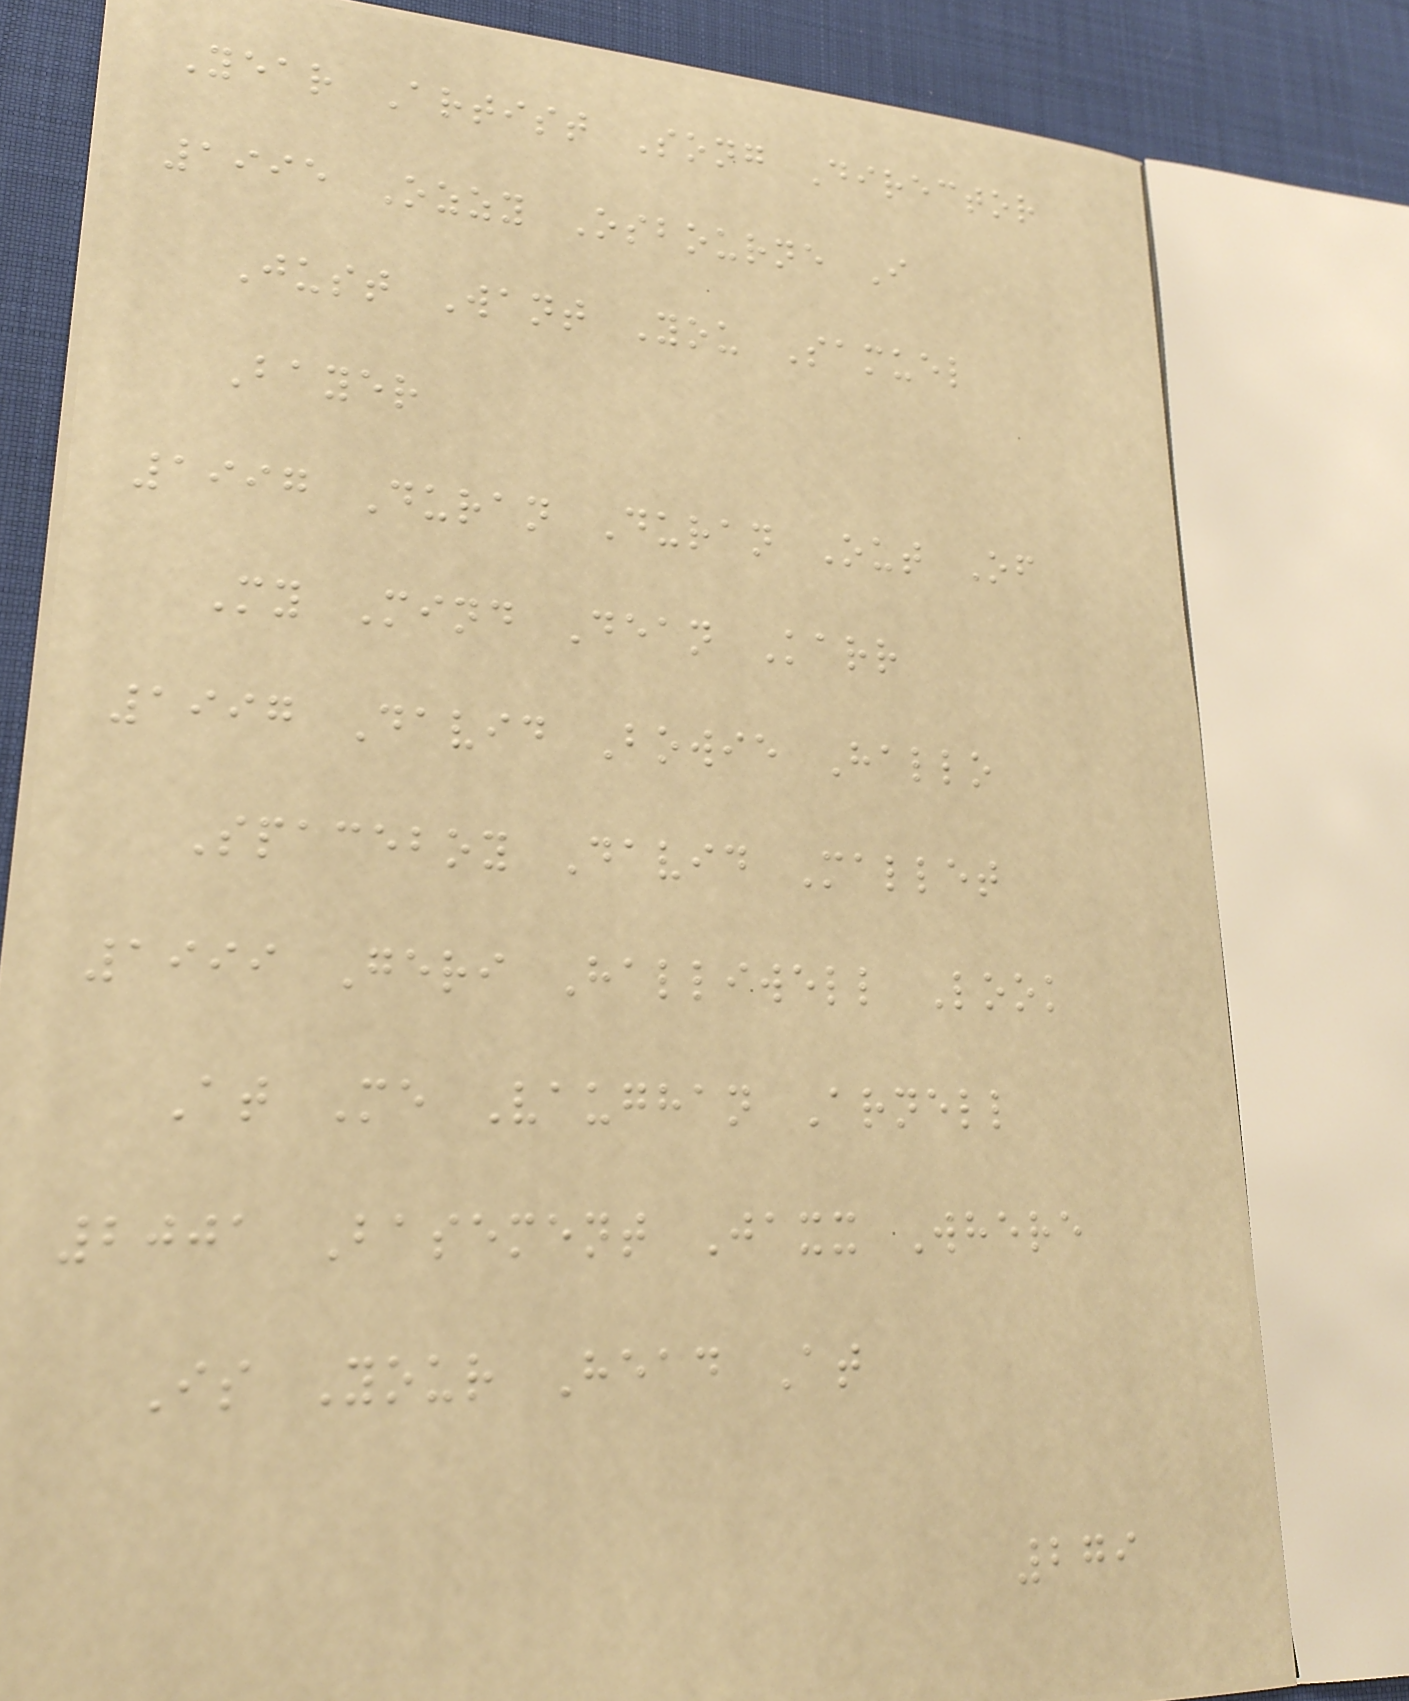Year Artist Song Director
1995 Ozzy Osbourne I
Just Want You Samuel
Bayer
1997 Duran Duran Out Of
My Mind Dean Karr
1997 David Bowie Hallo
Spaceboy David Mallet
1999 Geri Halliwell Look
At Me Vaughan Arnell
2001 Basement Jaxx Where
Is Your Head At
279
